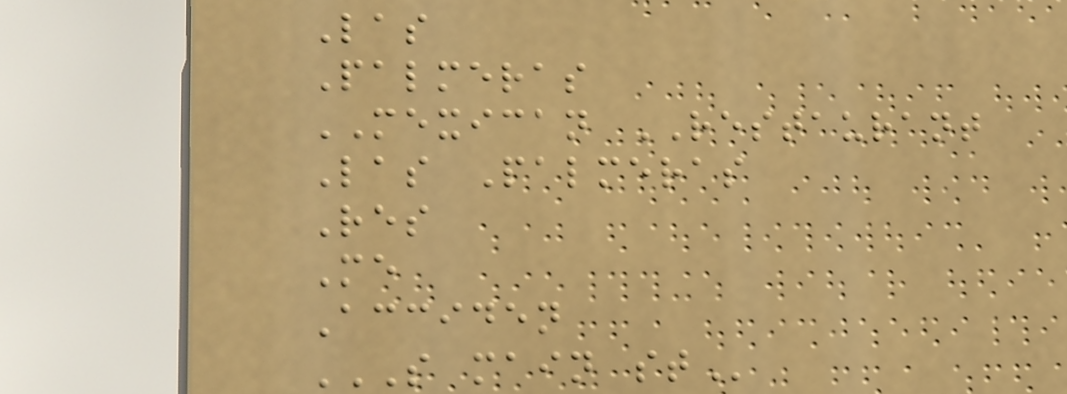Las
Palmeras
MEXICAN RESTAURANT
Las Palmeras
Res
Me
Acciden
S MAIN ST
